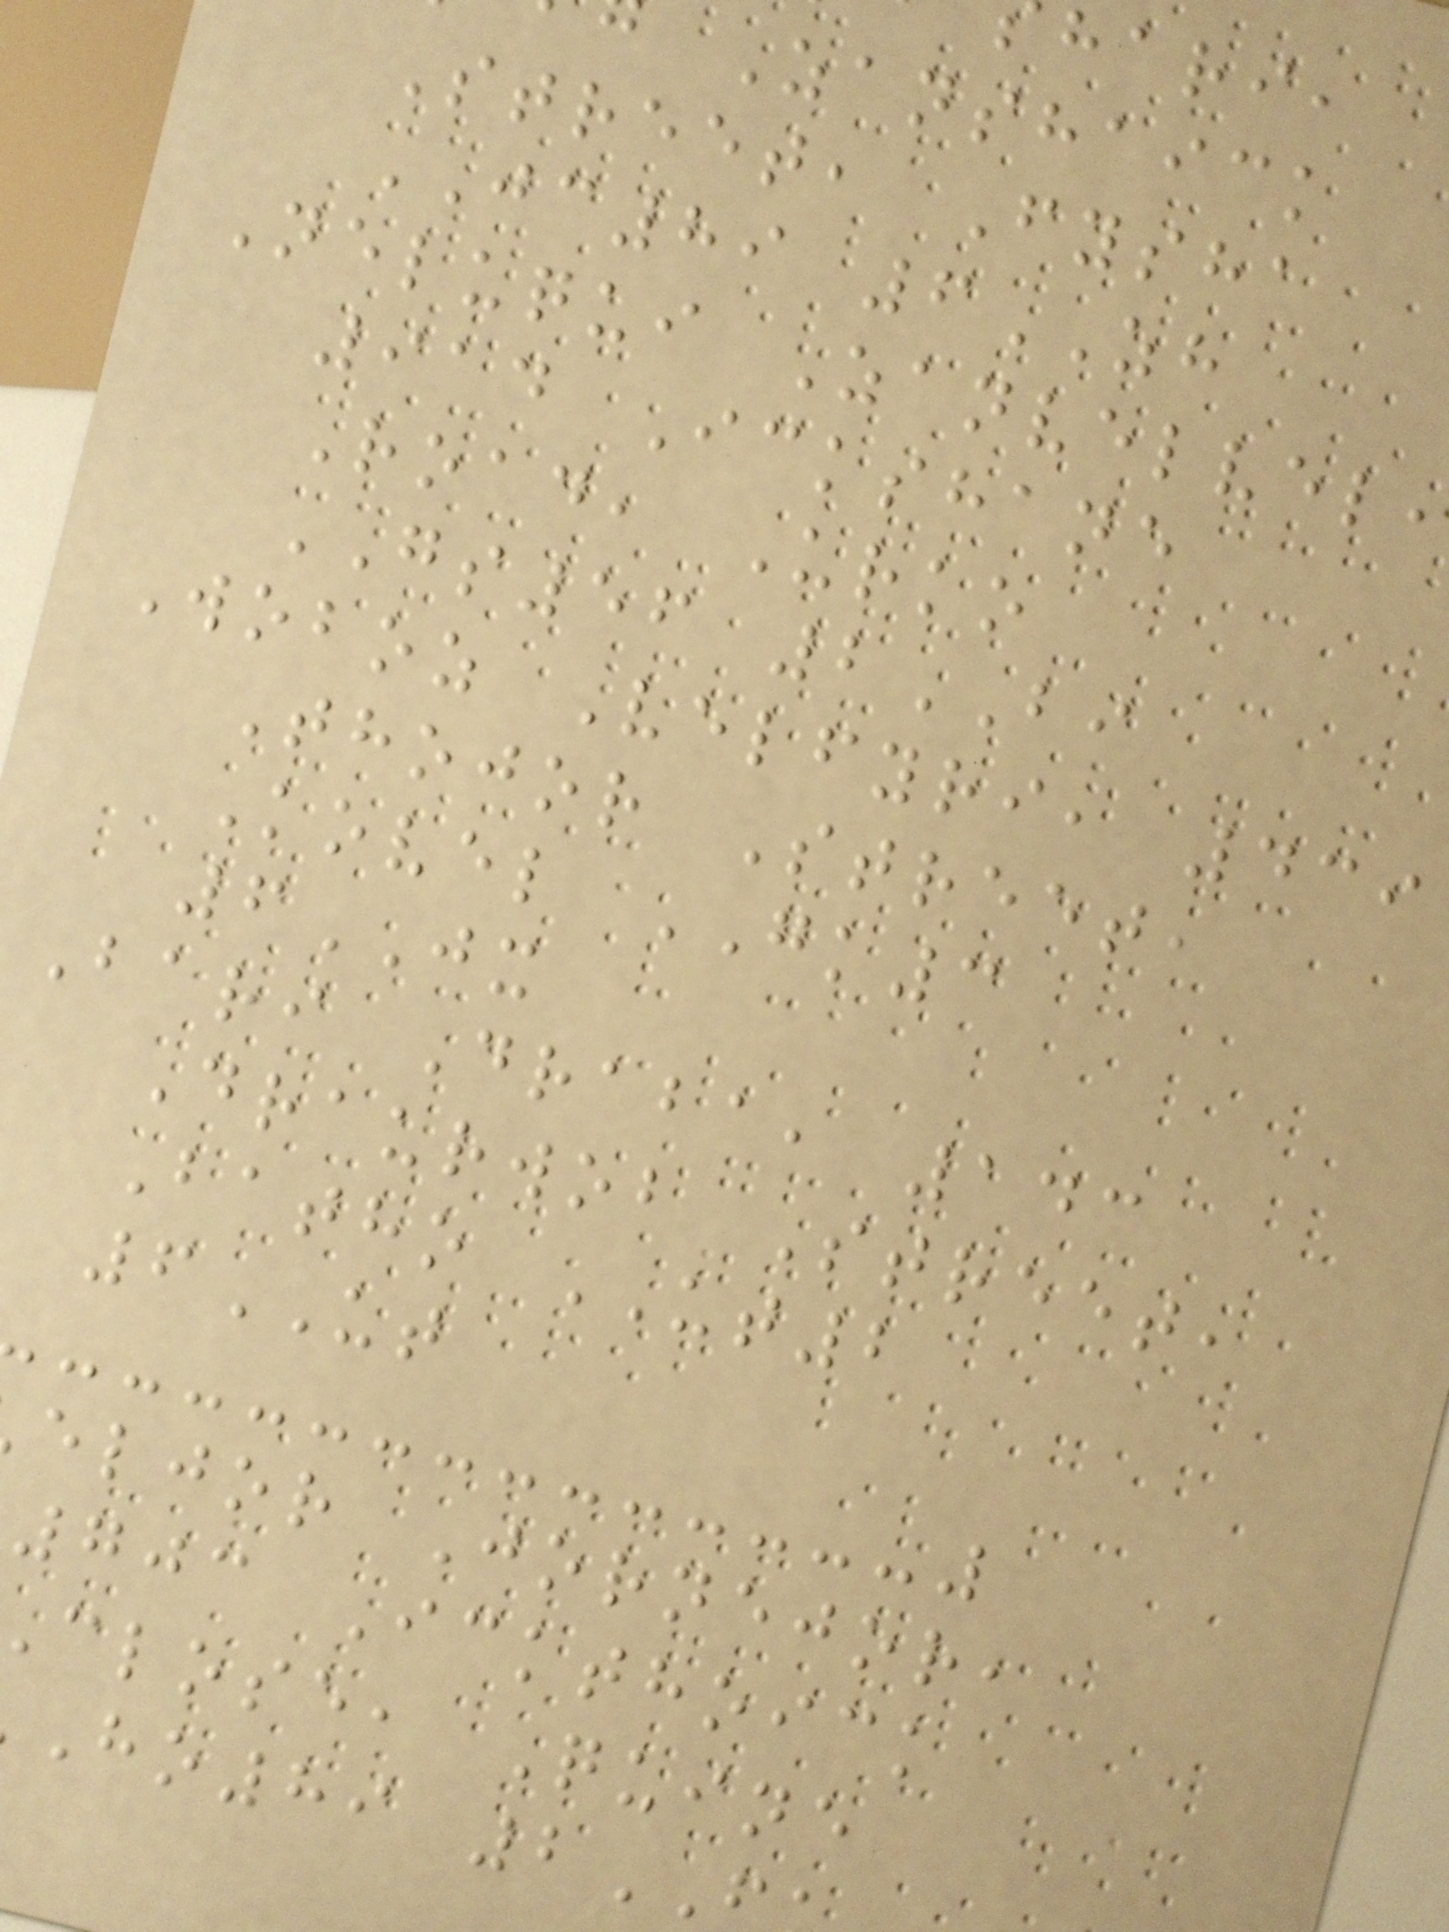hari,
Zanshaick
Street, Fysha
JC89 6ZH
Neluqui Zanvelvel
914 Ickshane
Road, Urko
GS56 2BI
Woboz Velfyri, 439
Thojor Street,
Kovel GK3
6JX
Bari Draba, 143
Draurwob Street,
Batho UT2
6UT
eljor Jornejor,
703 Ickthoick
close, Quine
ho89 2
